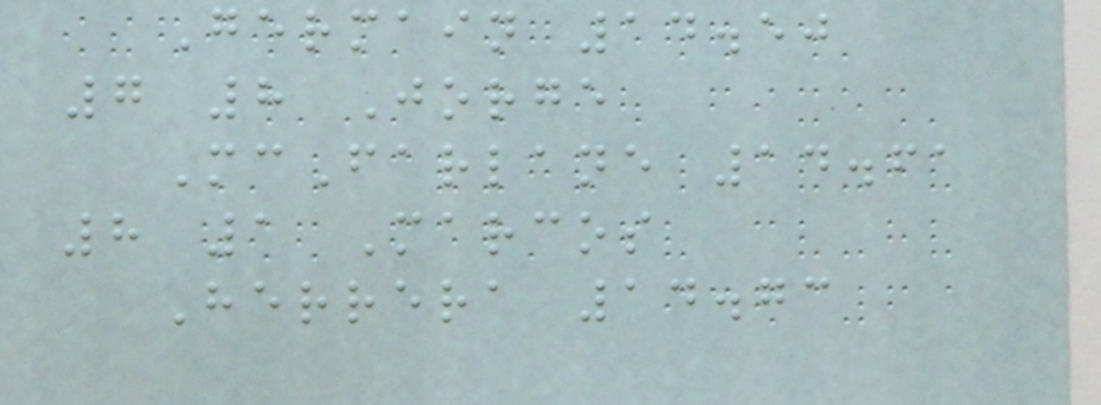Germain 14.50
7 8 Jorge
McFarlane 14.61
8 1 Marcos
Herrera 14.73
